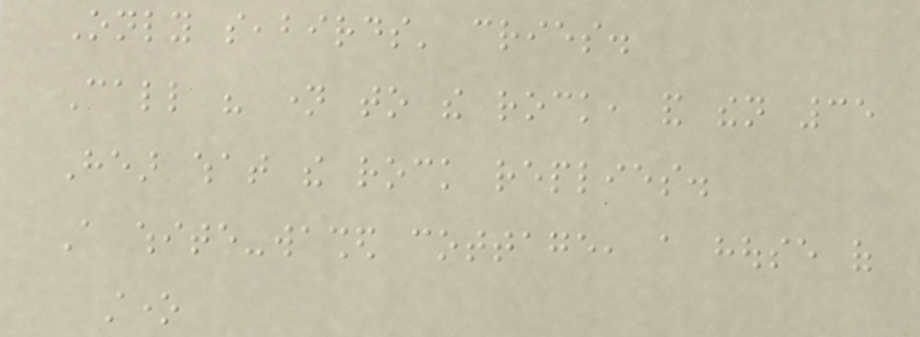Only seabirds' cries.
Call his name to the rock, and then 35
Hear what the rock replies.
A white-washed cottage, a house of
stone
